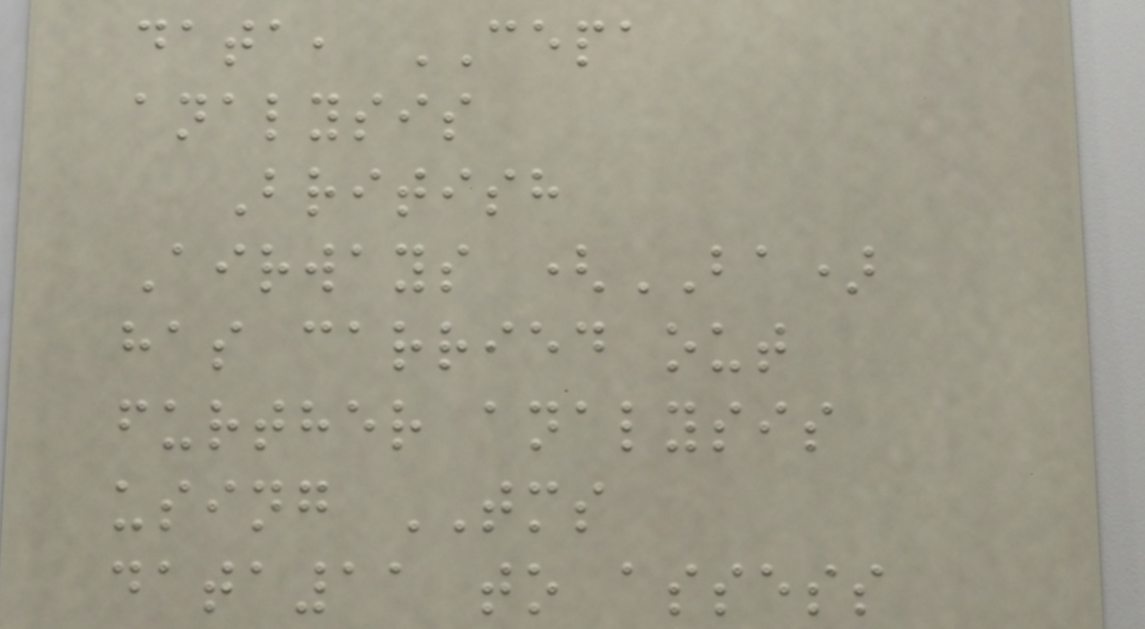data, CEPA
analysis
British
Airways (BA)
has carried out
further analysis
using TMS
data11 to assess
